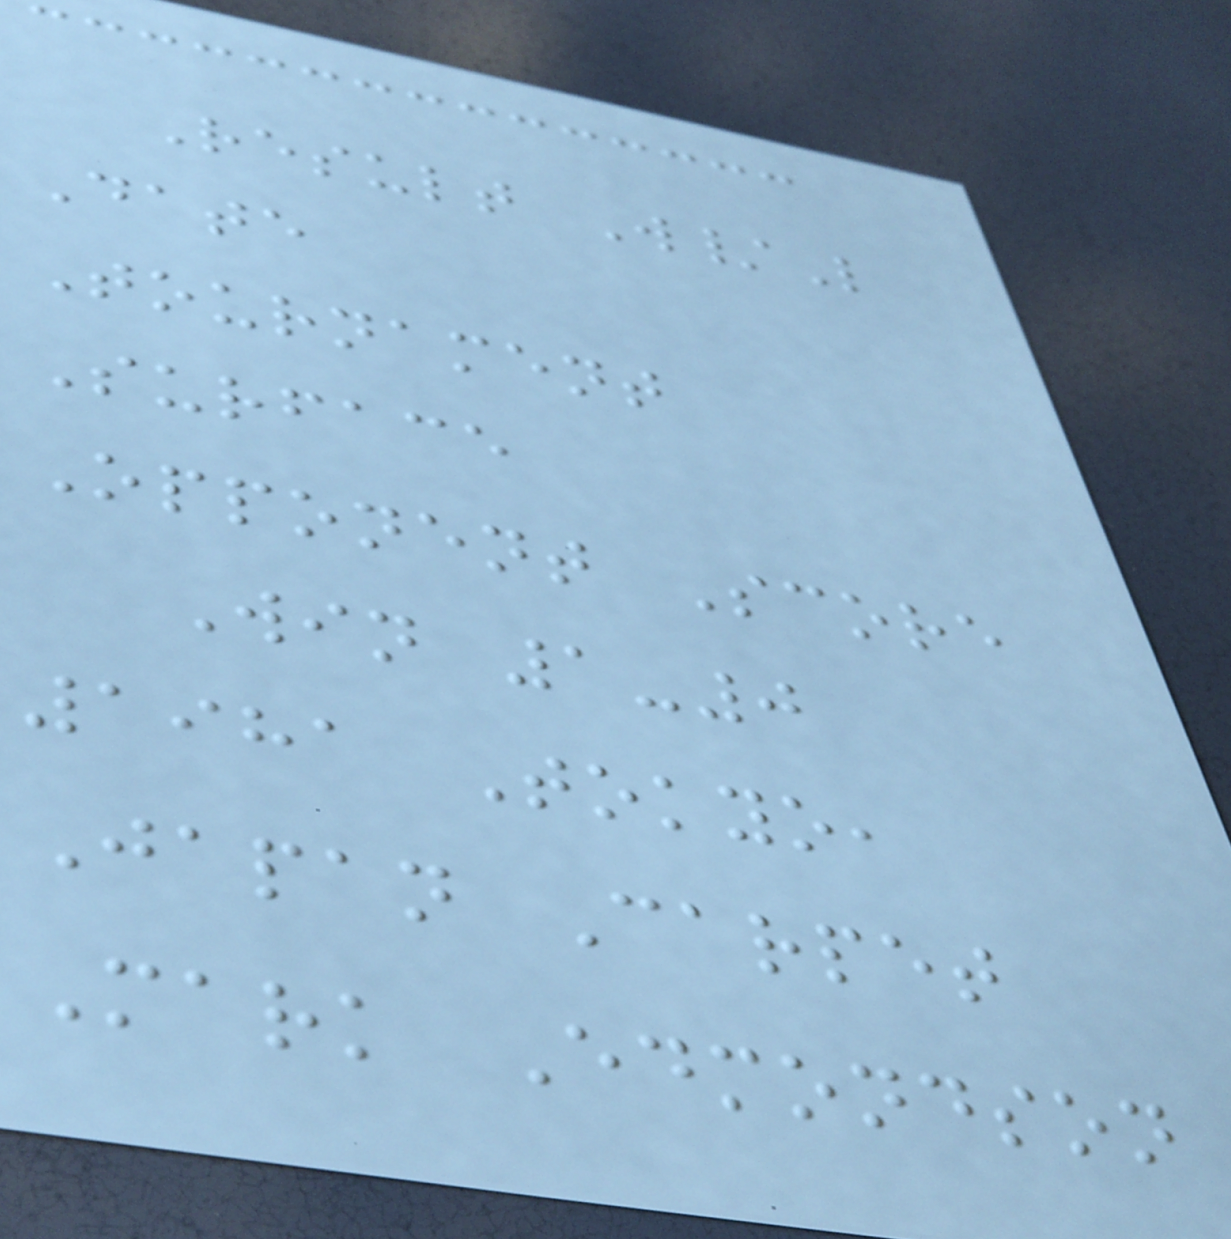Result W/L
Date
Tournament
Surface
Opponent Score
Win 1-0
1981 Tokyo,
Japan Carpet
Mark Edmondson
